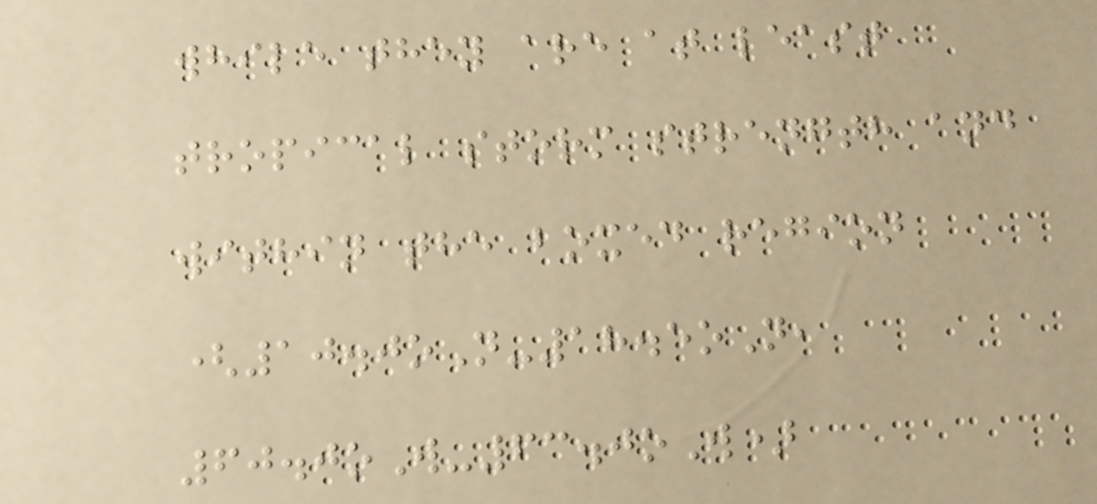while they are at least
tropical storm strength and
within the boxed region
(10.0oN-18.5oN,
60.0oW-63.0oW)
